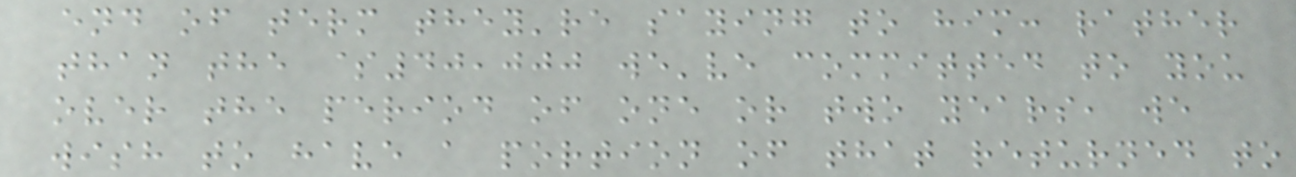end of term they're saying to him: rather
than the $40,000 we've committed to you
over the period of one or two years, we
wish to have a portion of that returned to
